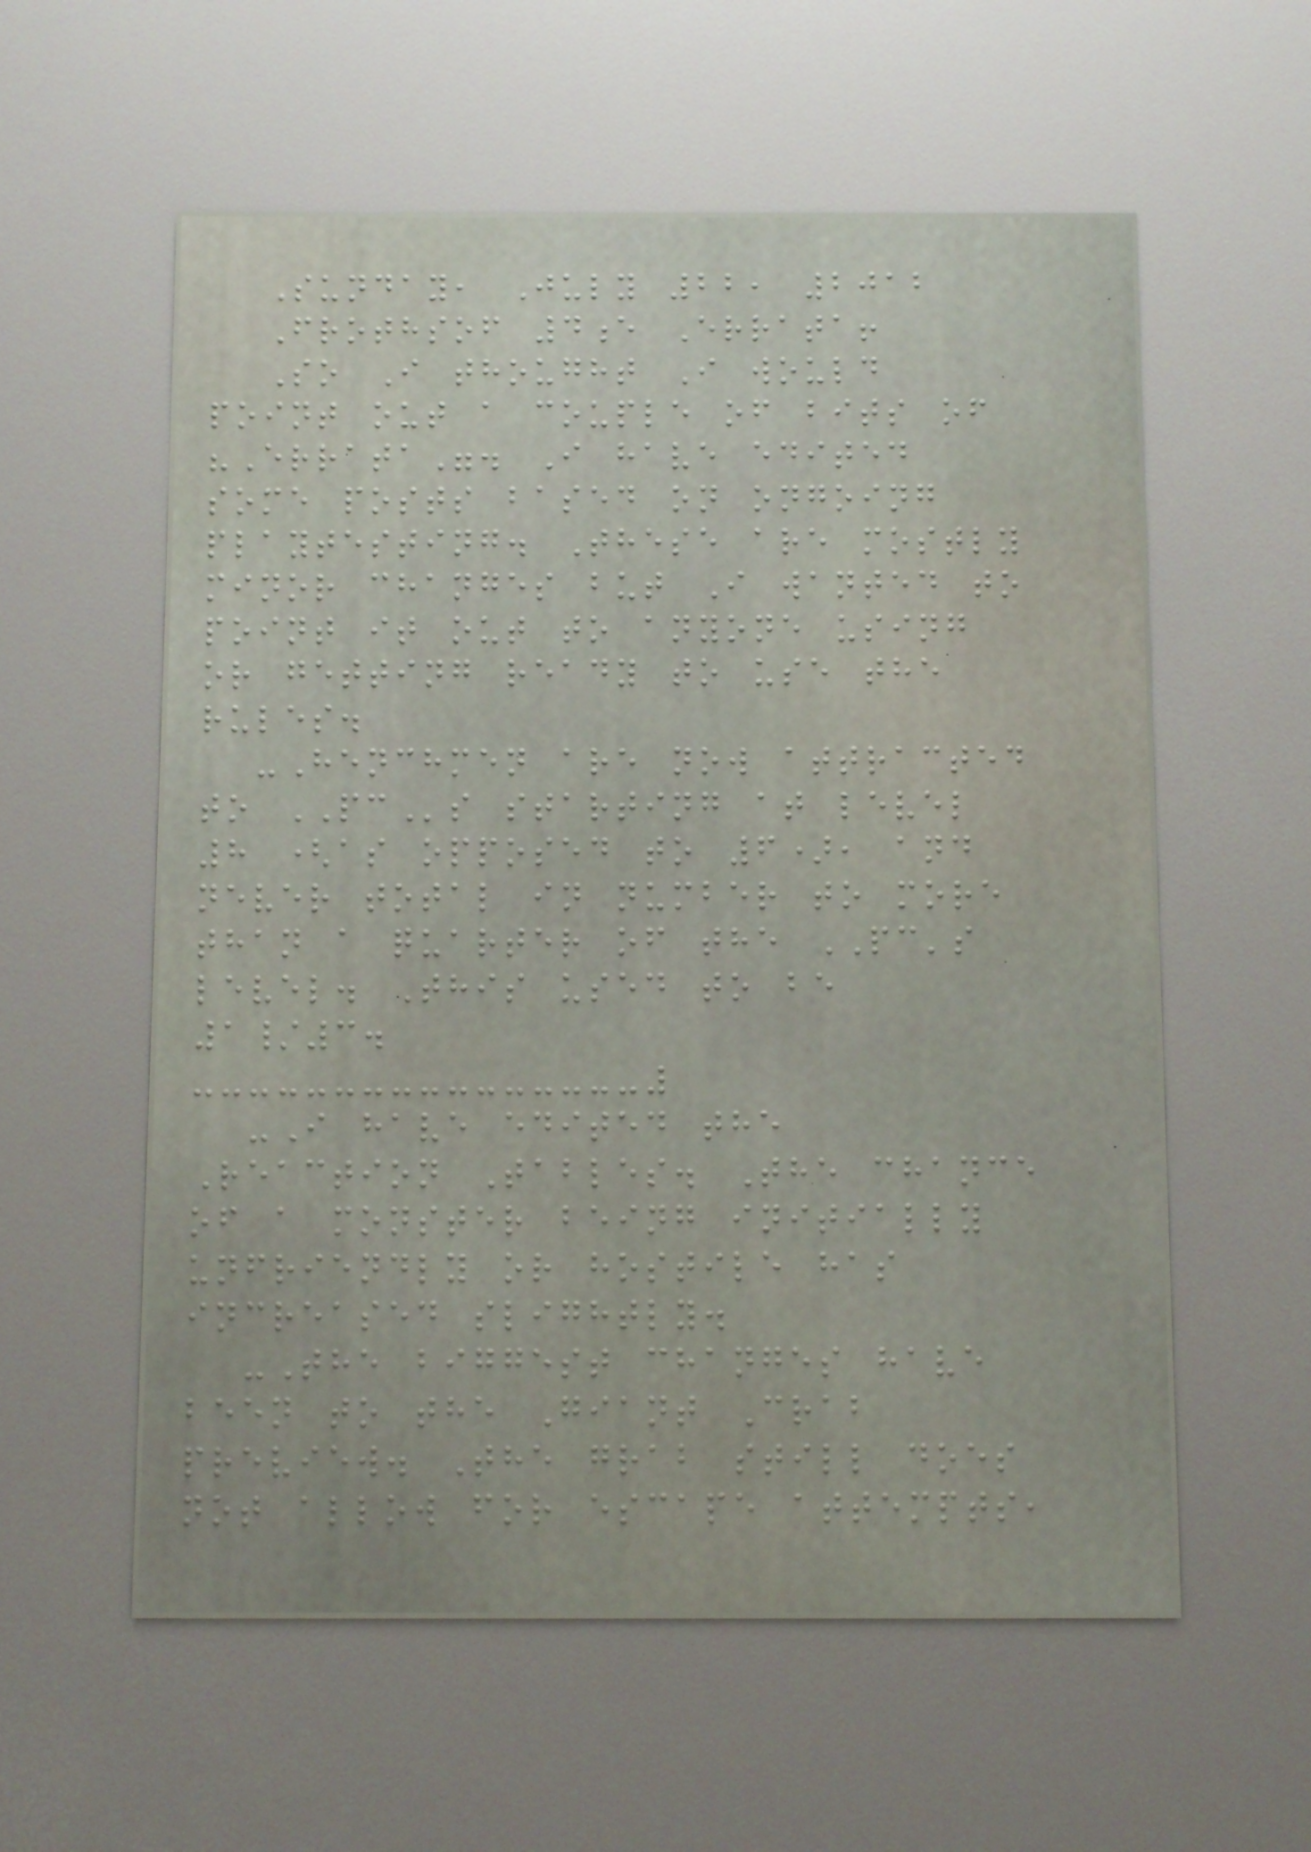Sunday, July 22, 2012
Frothsof 4e Errata!
So I thought I would
point out a couple of bits of
"Errata". I have edited
some posts based on ongoing
playtesting. These are mostly
minor changes but I wanted to
point it out to anyone using
or getting ready to use the
rules.
-Henchmen are now attracted
to PCs starting at level
8 (as opposed to 6), and
never total in number to more
than a quarter of the PC's
level. This used to be
1/3.
-I have edited the
Reaction Tables. The chance
of a monster being initially
unfriendly or hostile has
increased slightly.
-The biggest changes have
been to the Giant Crab
preview. The grab still does
not allow for escape attempts,
